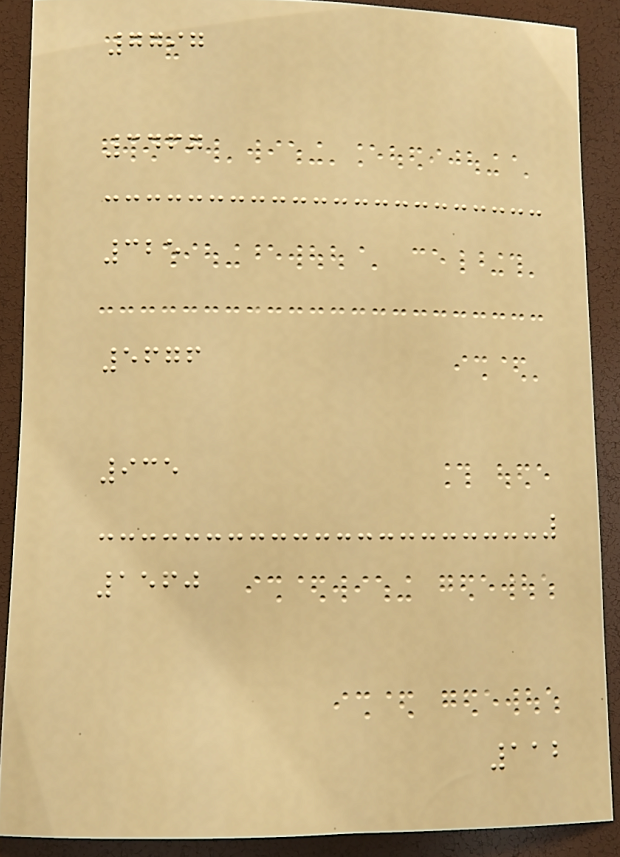7797
3467
325
5676
935
1560
112
